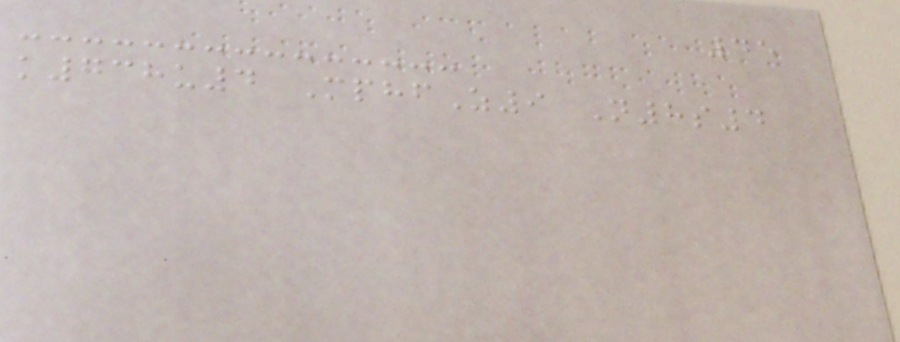45
k738u4 MphfZ9 N8s4
